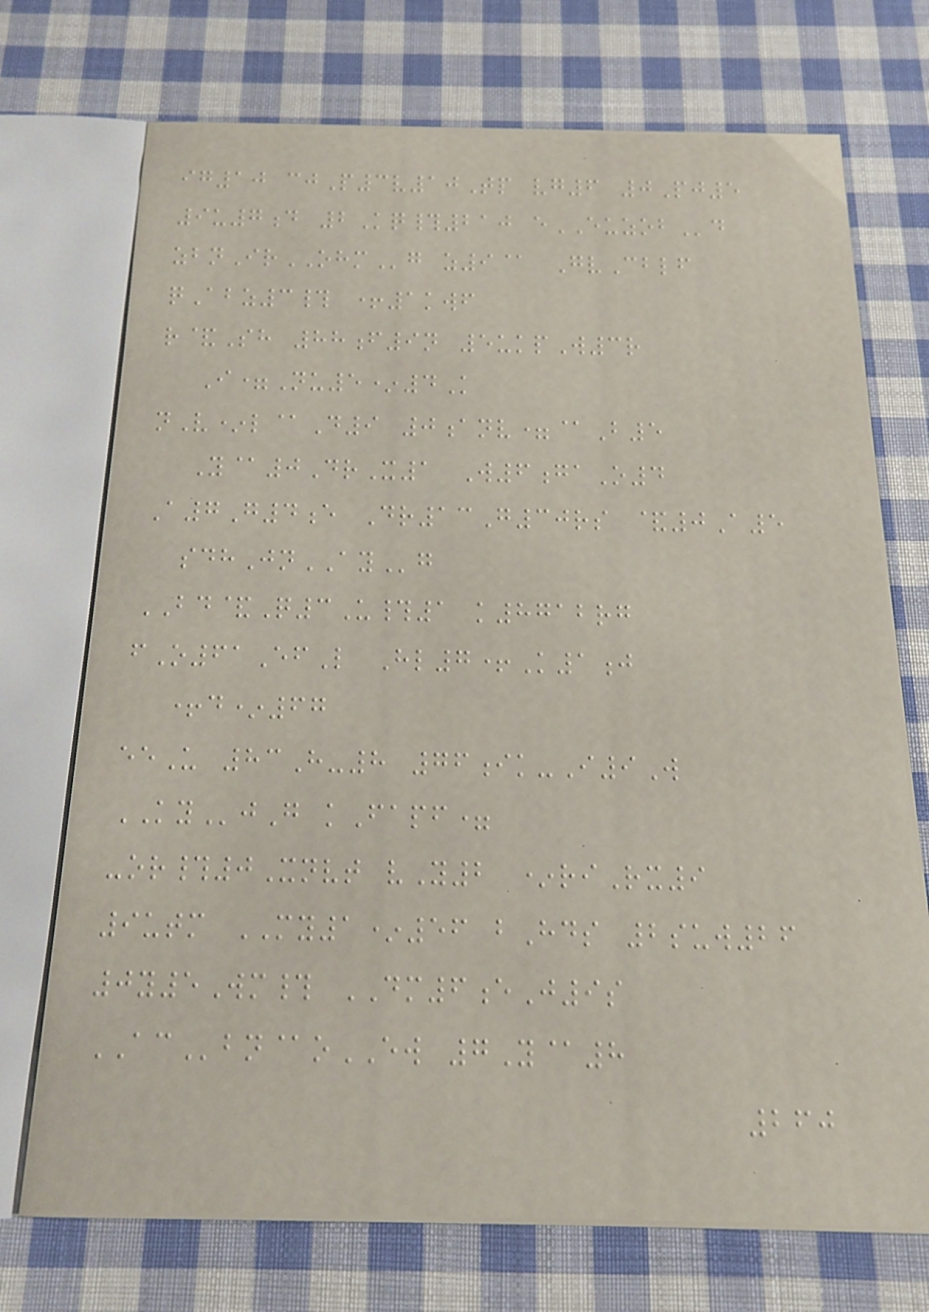ig10 cjP3v10Tp vg6 0Pj5
9u7d 2Kq#210 eEUZOBd
zbnIrOHMg z9@ GvCblf
qAbz3# +1kwf
r&Sh 88f9n 5ukpW3r
I=Nu5*4K
nV*l@D9 0anv=@B5
Y@0DrX1 W6gaO4
A7G4e Dr13G30rs &0A5
sdhJnAYg
BD&Q3U#1 k8712rg
fO61EfL Hl7+K1j
+d*67
eeU 83H-8 76ik-I9W
KYjG kFapf=
-or#0Xnvt vY2 *riRx9
9utm MY1*56 bHds 2suw26
0y5Wm# DM6eJ9s
ACbn@oEW 7Y@8
260
